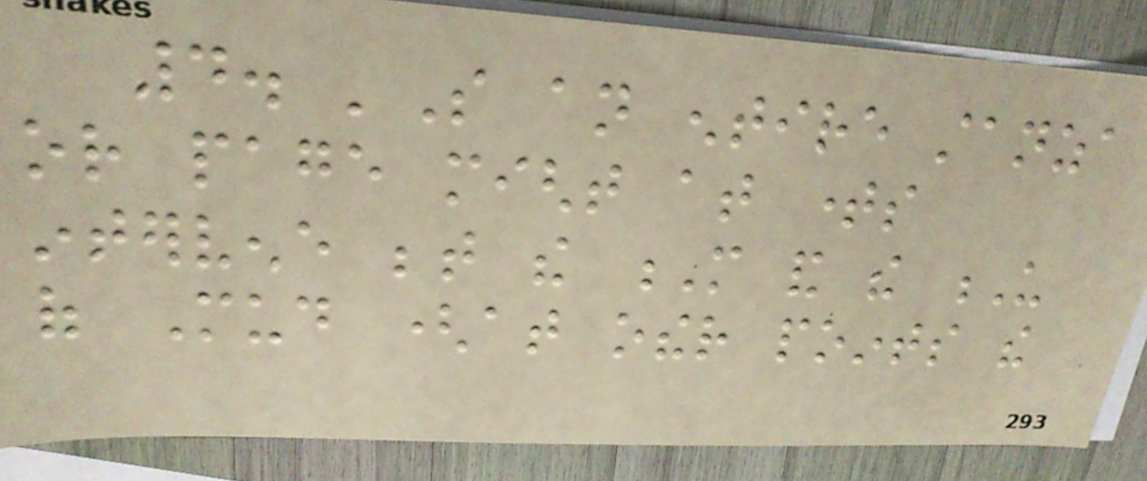4. 'So an entire stanza
or page might at times
intervene between the M and the U
of Mud (at other points the
